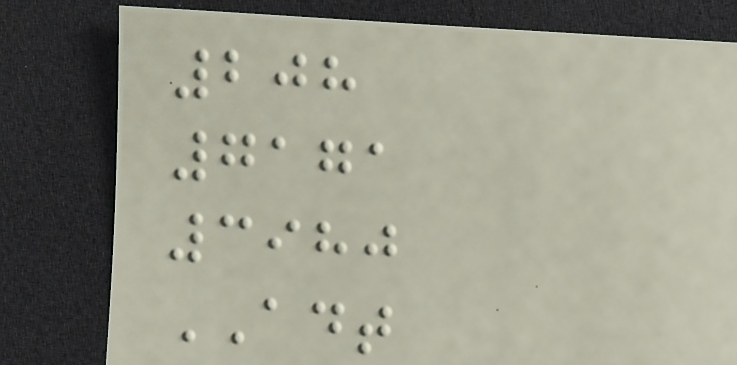208
7171
3980
ADT
